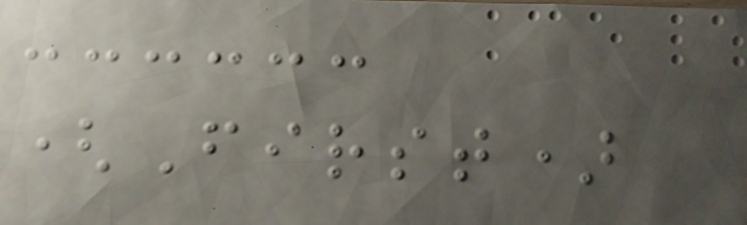(First)
